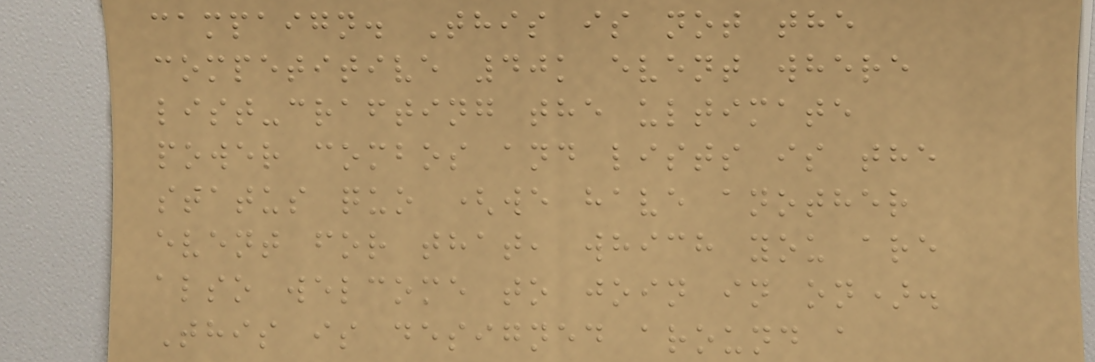campaign. This is not the
competitive 40k event where
list-crafting the ultimate
power combos and lists is the
status quo (we have another
event for that, which you are
also welcome to join in on).
This is designed around a
